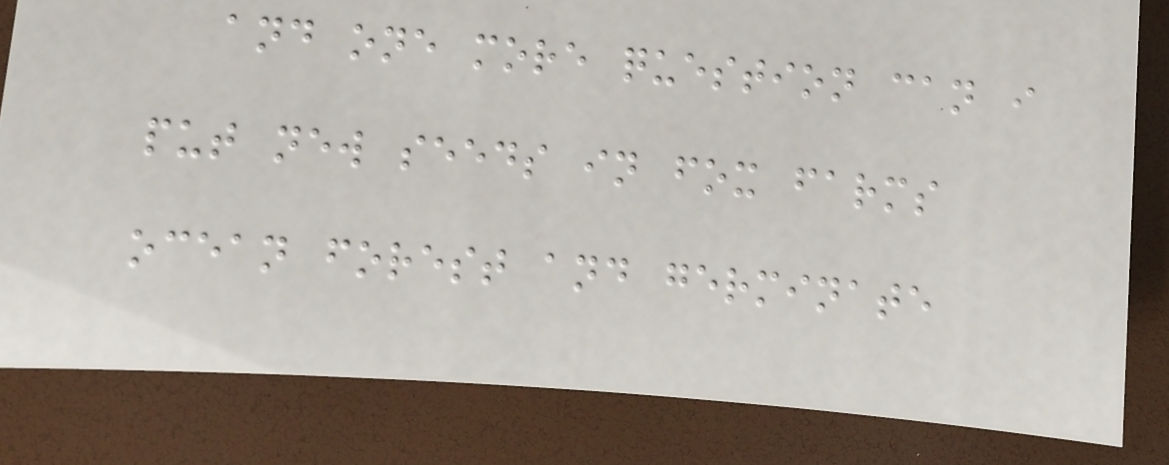and one more question can i
put new seeds in fox farms
ocean forest and germinate
